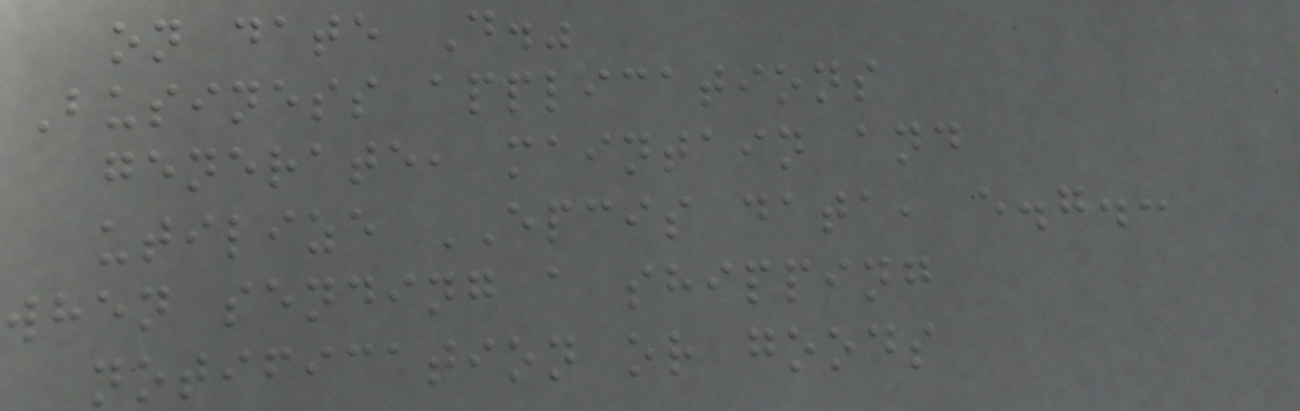on date D."
Business applications
generate, maintain and
utilize EPCIS data, e.g.:
when sending a shipping
notification or goods
